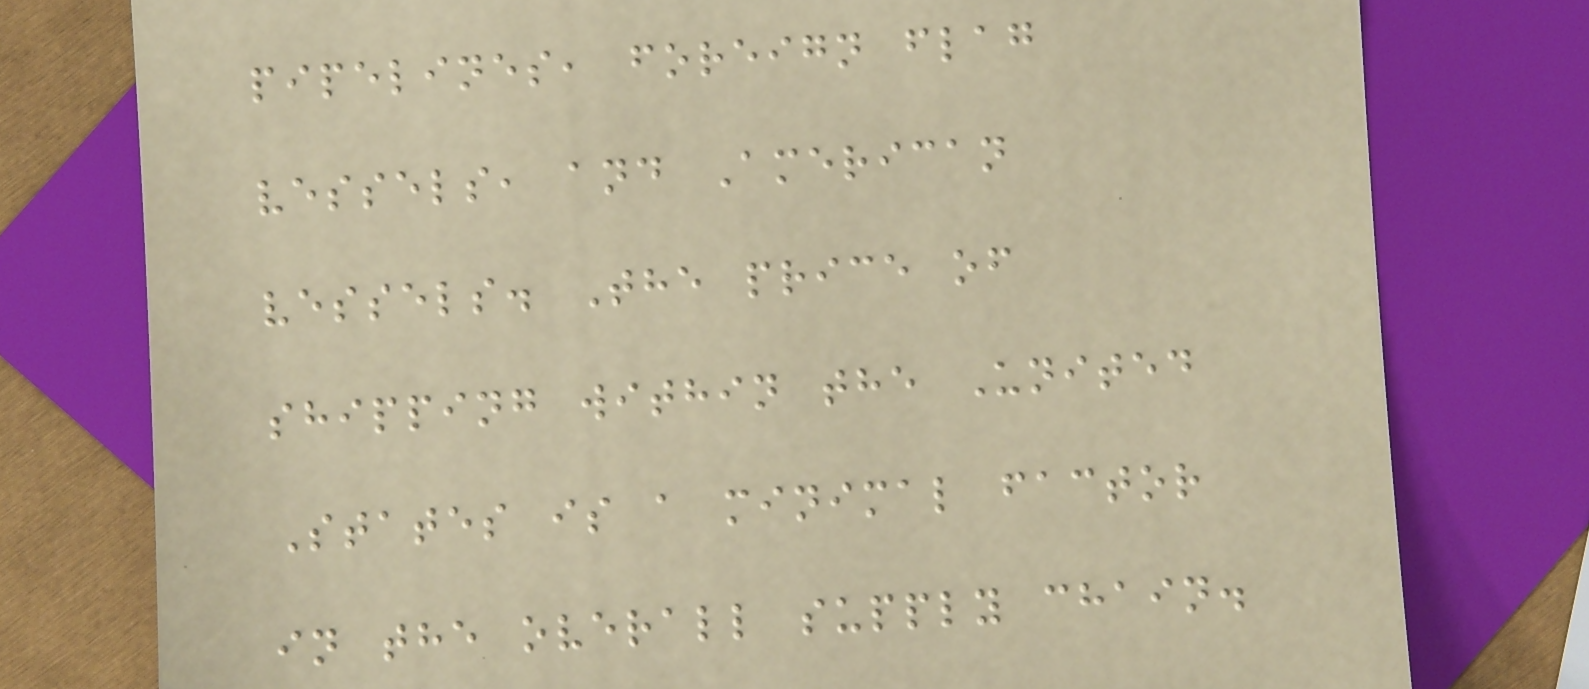pipelines, foreign flag
vessels, and American
vessels. The price of
shipping within the United
States is a minimal factor
in the overall supply chain.
